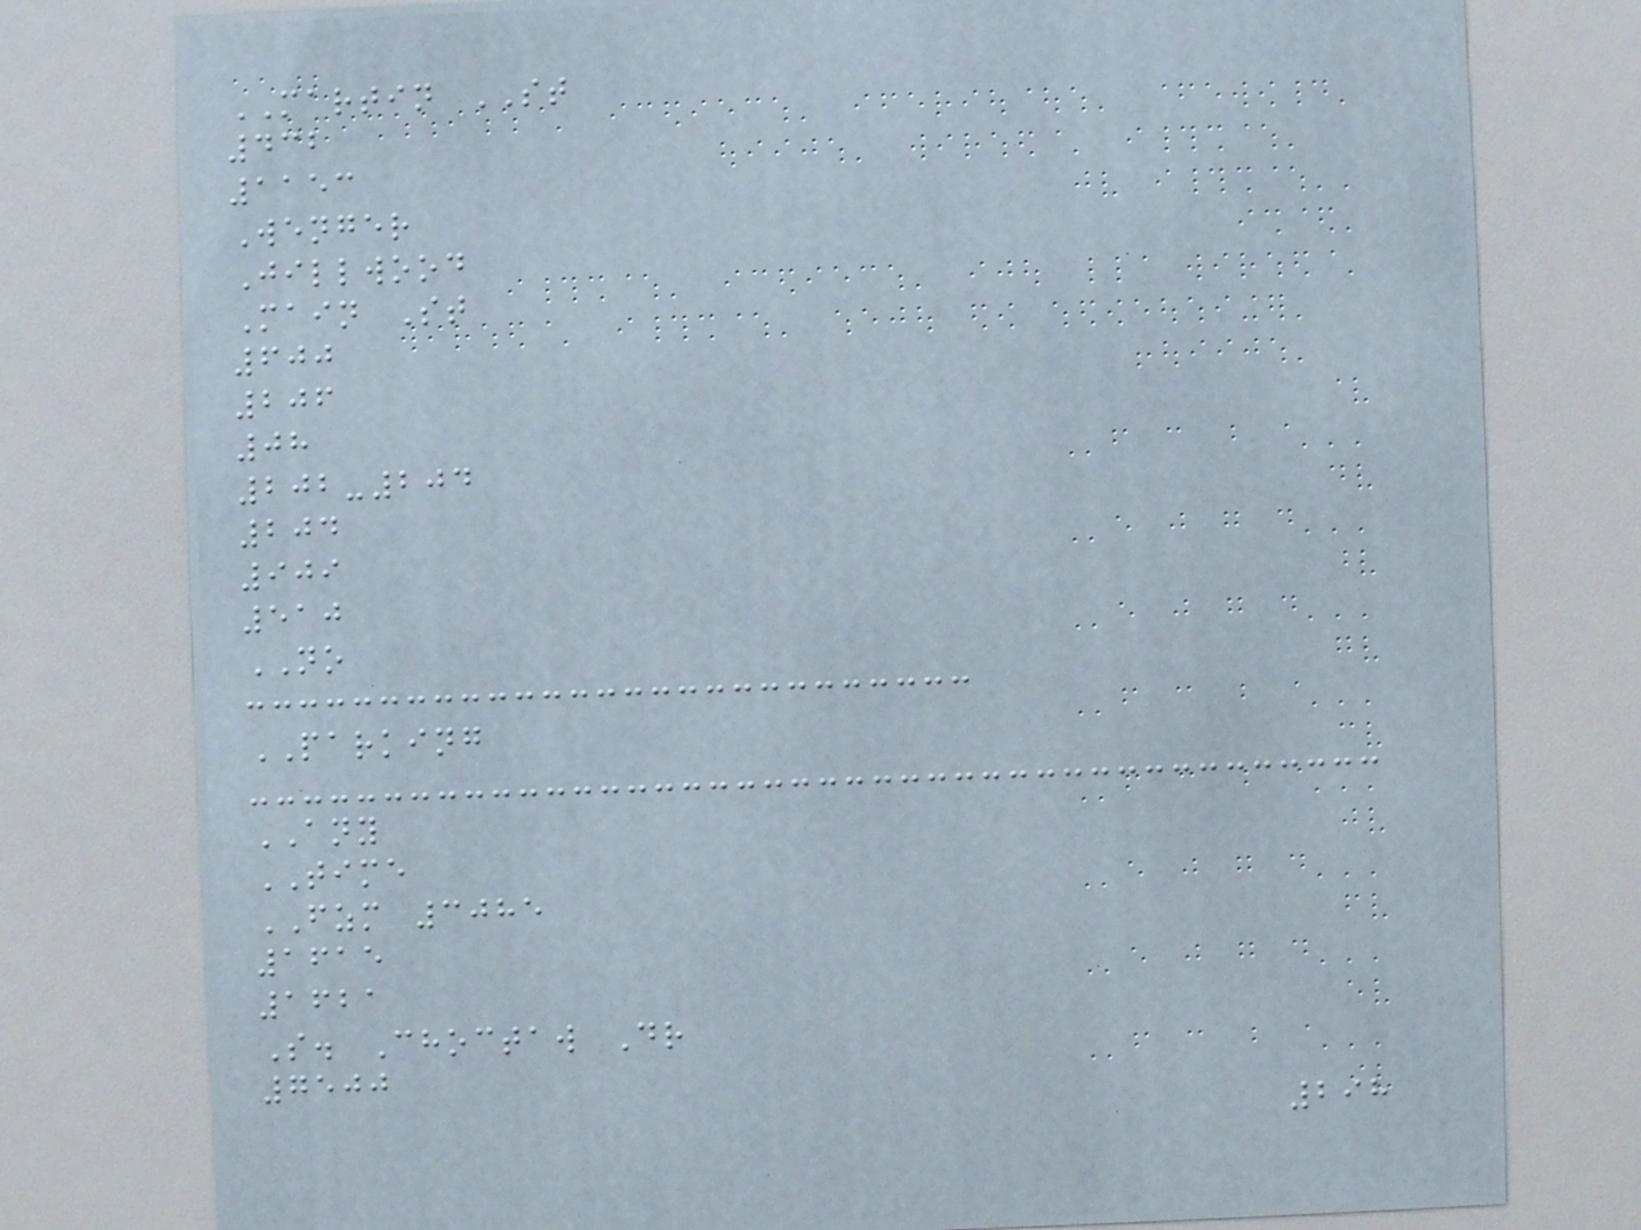MARTIN ST
432
1153
Wenger
Jillwood
Main St
600
206
08
202-204
204
909
510
NO
PARKING
ANY
TIME
FZM 3085
1615
1621
S. Choctaw Dr
7500
298
